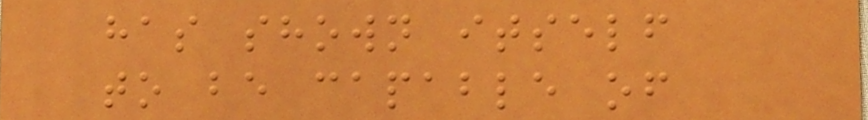has shown itself
to be capable of
